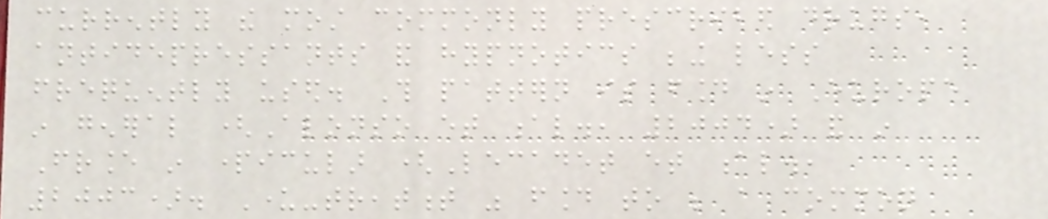currently the most commonly prescribed drugs,
antidepressants and hypnotics being less
frequently used. This pattern is found in Europe
in general (Alonso et al., 2004) and in
France in particular (Lecadet et al.,
2003). Under-treatment was found to be a common
